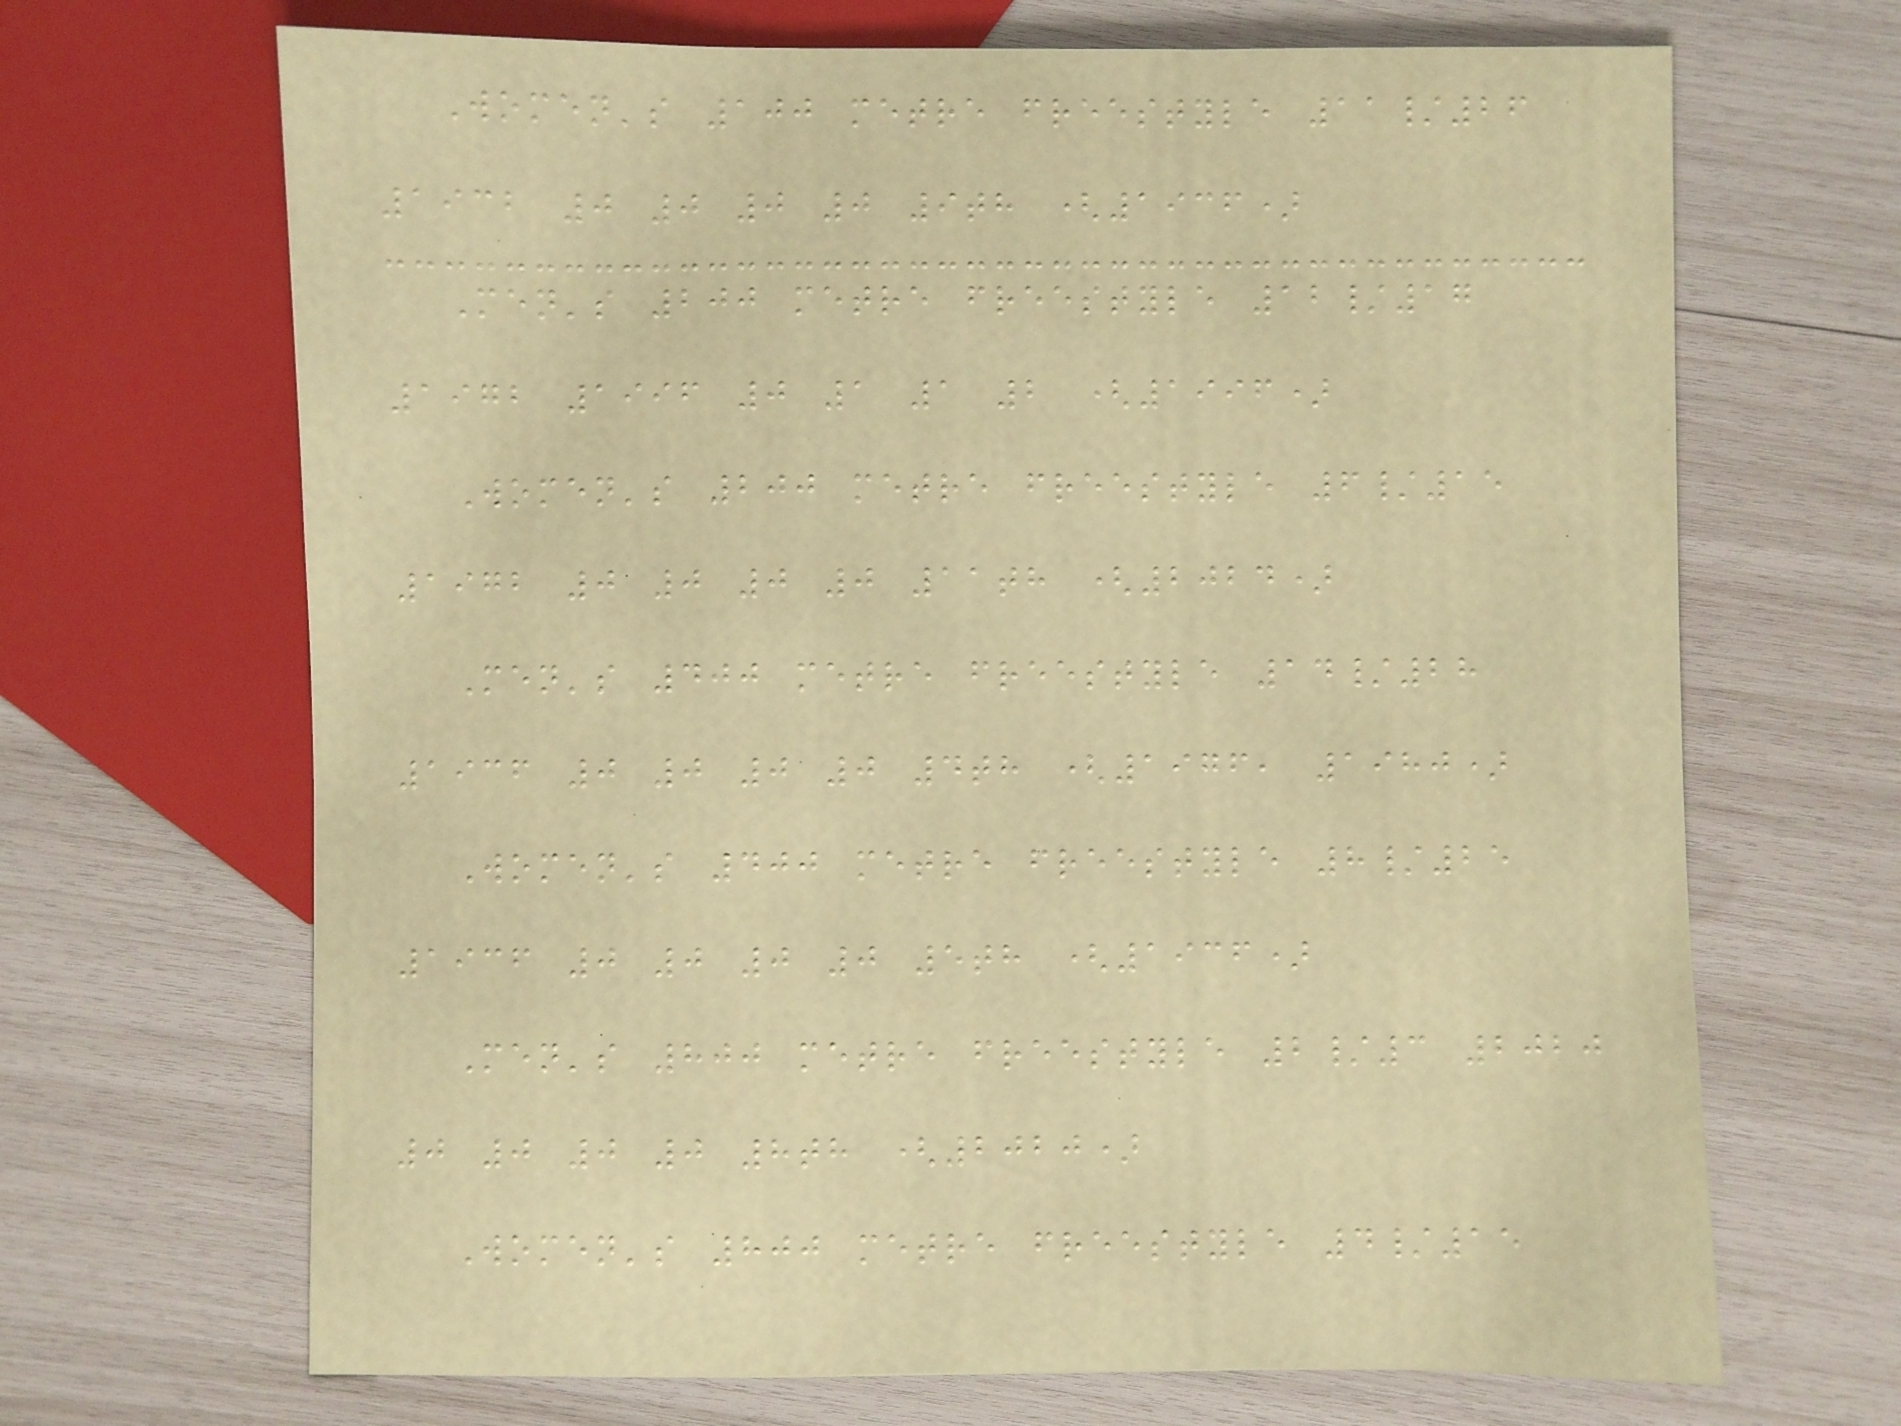Women's 100 metre freestyle 11/26
1932 0 0 0 0 9th (1936)
Men's 200 metre freestyle 12/17
1972 1996 0 1 1 2 (1996)
Women's 200 metre freestyle 6/15
1972 0 0 0 0 11th (2024)
Men's 400 metre freestyle 14/28
1936 0 0 0 0 4th (1976, 1980)
Women's 400 metre freestyle 8/25
1936 0 0 0 0 5th (1936)
Men's 800 metre freestyle 2/3 2020
0 0 0 0 8th (2020)
Women's 800 metre freestyle 4/15
